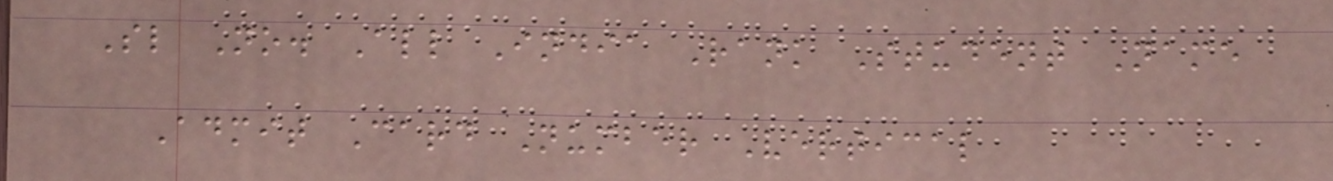Sl No. All India Rank Student Name
Admit Card Number Vertical
